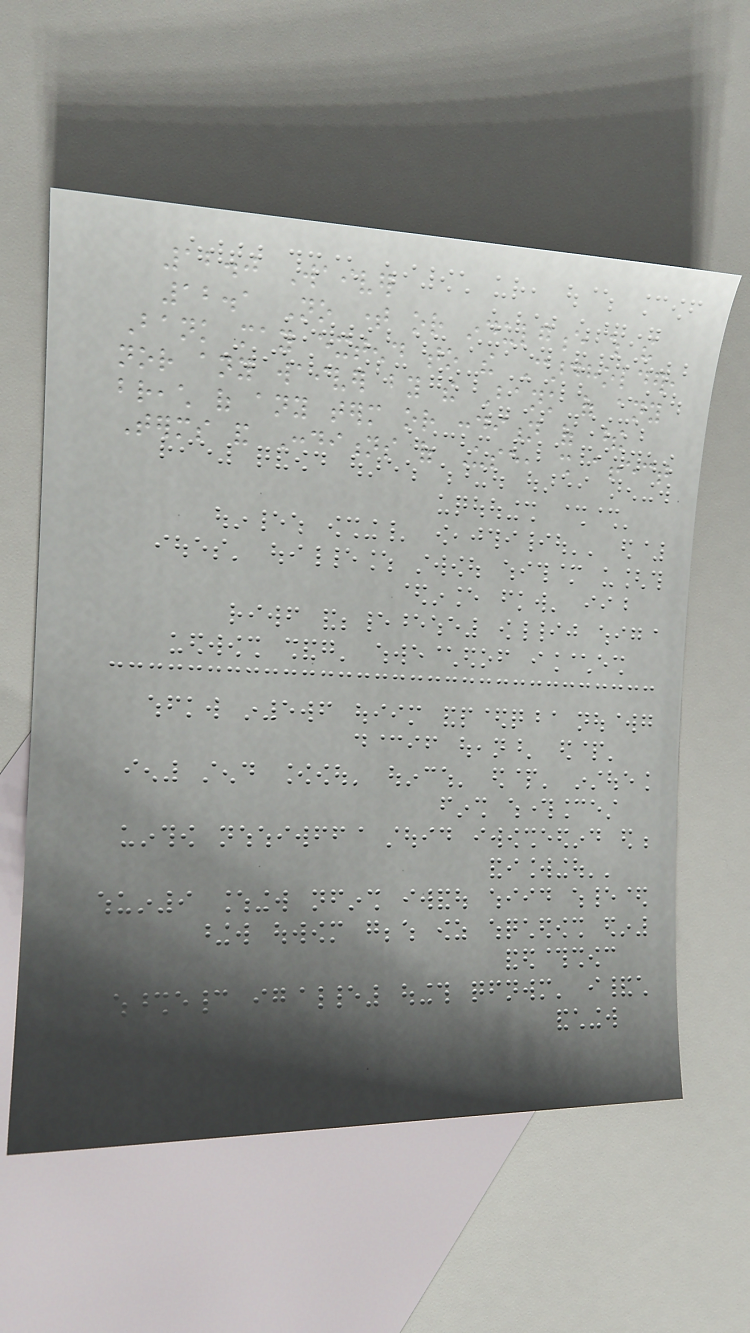12.0 Waiver
12.1 No time or indulgence which the
Bank may extend to the Cardholder,
nor any waiver by the Bank of any
breach of any term or condition of these
Terms and Conditions of Use, shall affect
